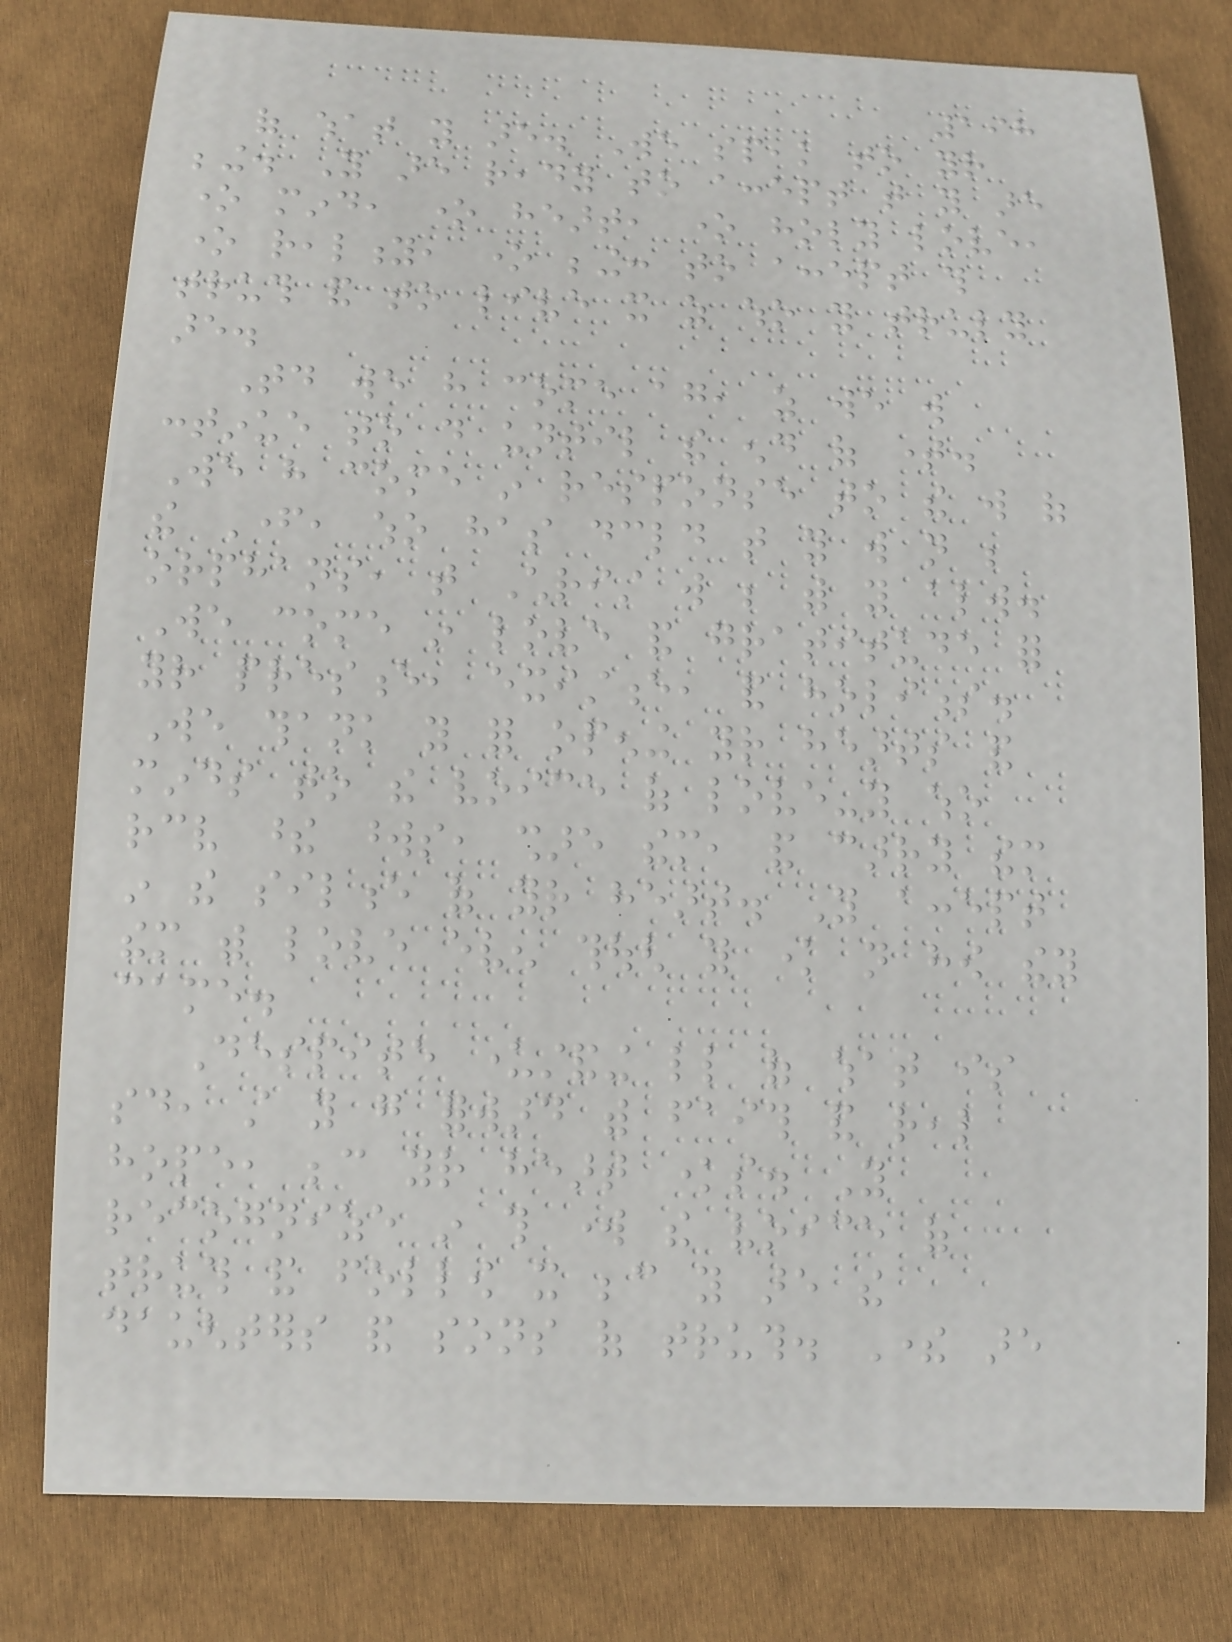198
of what you are. We speak to your
being. You are ready to accept that you are
one mind, one heart, one holy love,
one reality, one being: to accept this
truth and to live it as who you truly
are.
Today we have come again, as we will
continue to do until the end of time.
We have come in response to the will of
the Father, who has declared that you will not be
orphans, that Christ will be with you always.
We come in love and gratitude for
your presence, existence, and holiness.
We thank you for opening your hearts and
minds to the voice of love-you who
receive these words, share them, and carry them
in the silence of your heart. You accept
them with love even though you know not how they
came.
Despite understanding little of what is
said, still you go forward with faith and real
hope, because your heart knows. You
recognize in this work the voice of
truth and follow it because you are the
daughters and sons of truth. There are
